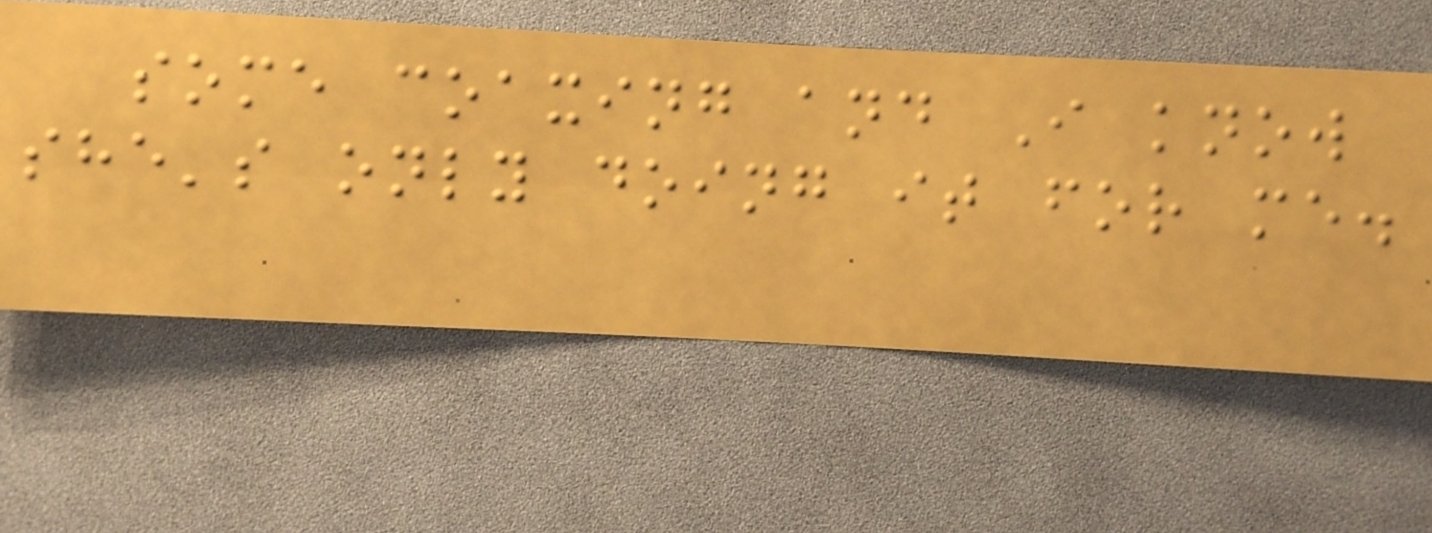some coaxing and I know
she's only doing it for me.
